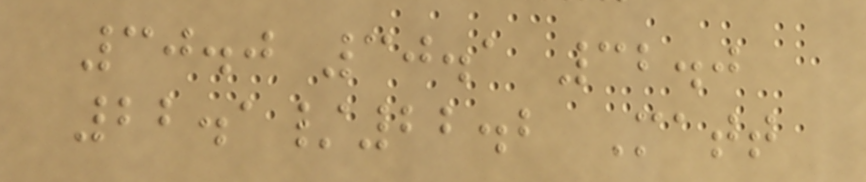30.0 30.1 32.0
22.1/22.2 Matt
